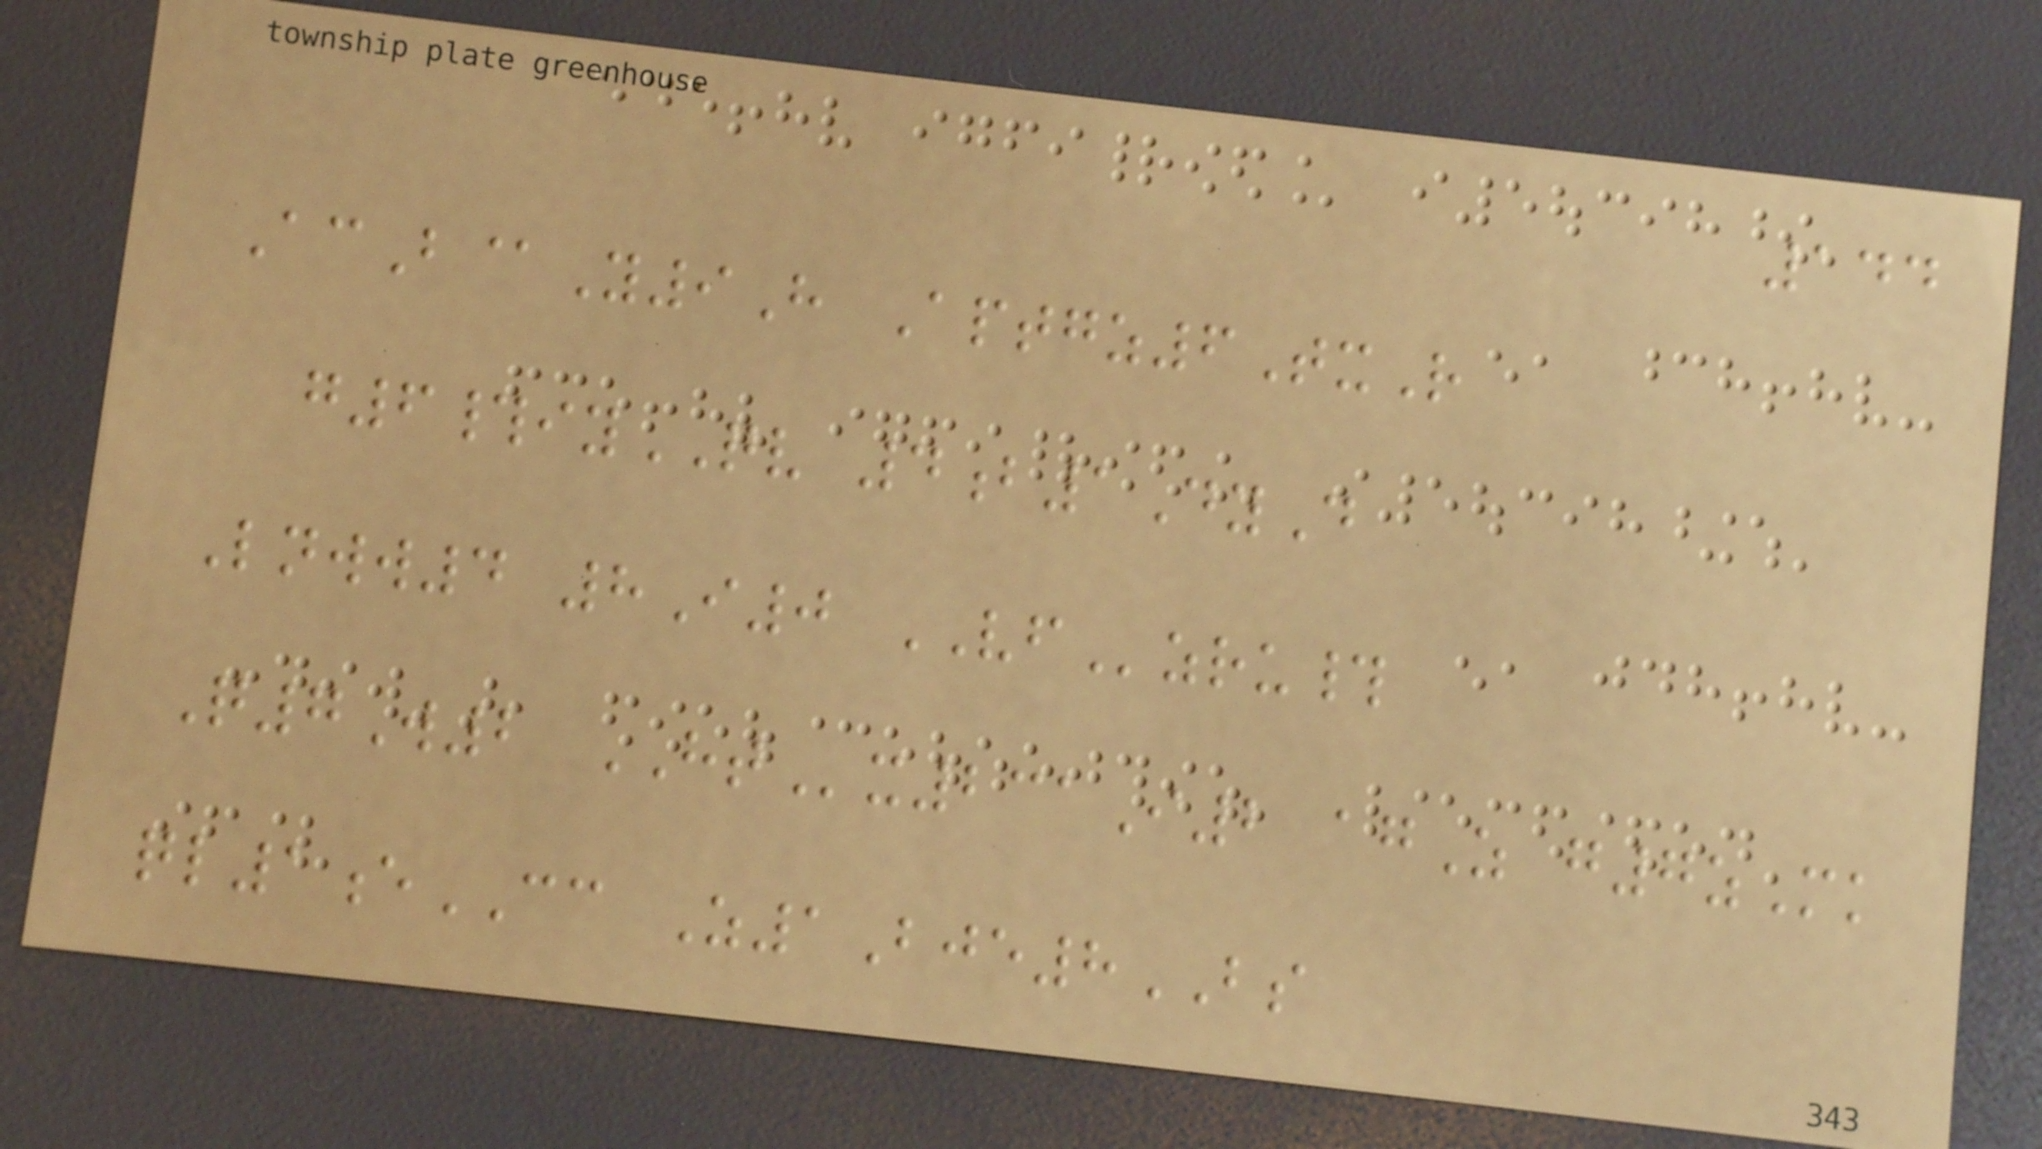144
AcB@Y9H Aptgz6TxR
g6#iyQV 4b1DyD
Lnww4 8I0 VFzru#
Q7W2 HTx231I2 agZ g7zMk
ql1eCC Z1Bje8BS
